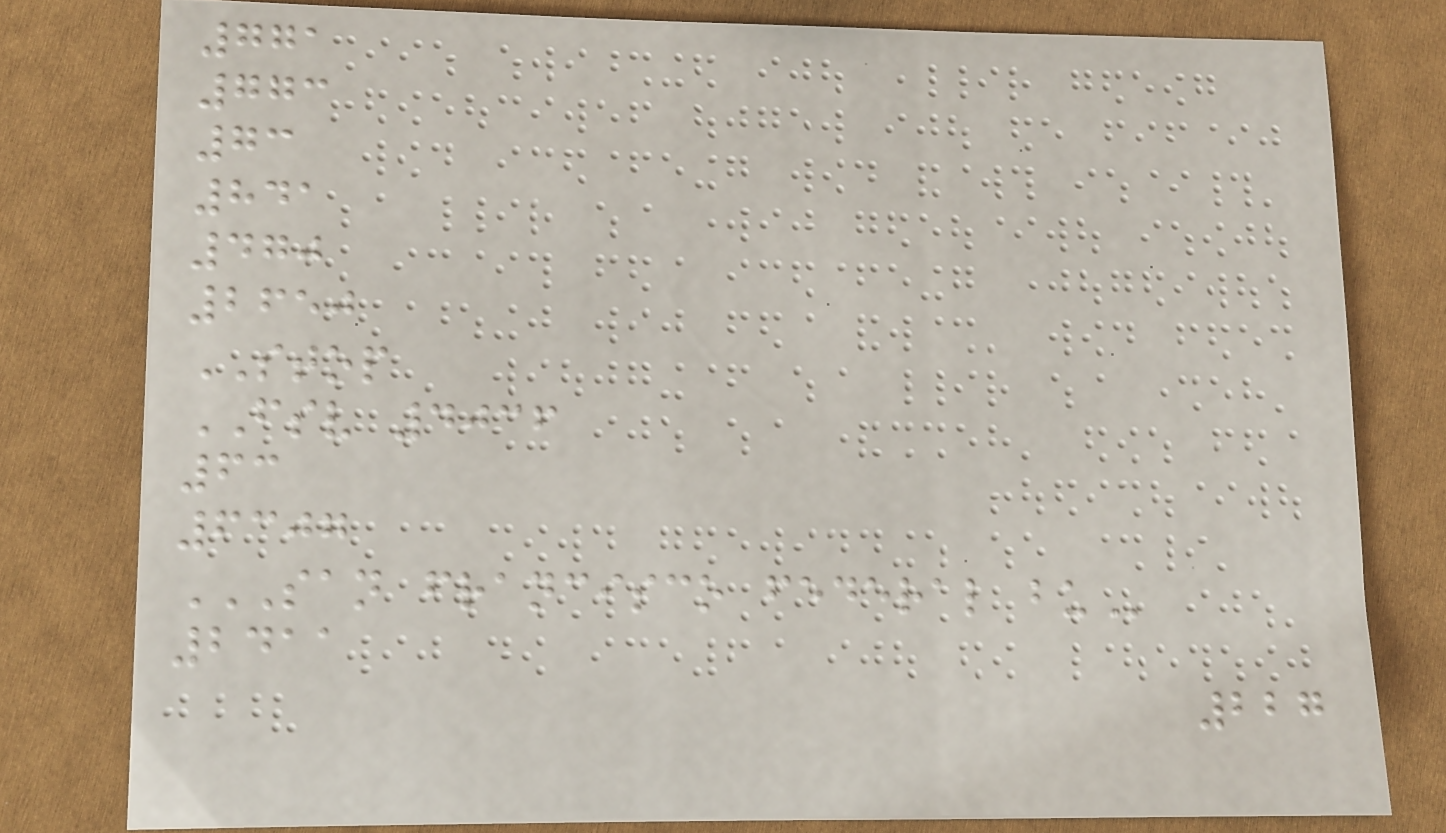771
773
73
841
470
2650
STOP
FSV 4036
63
6307
SAN FRANCISCO FEDERAL BU
2411
227
